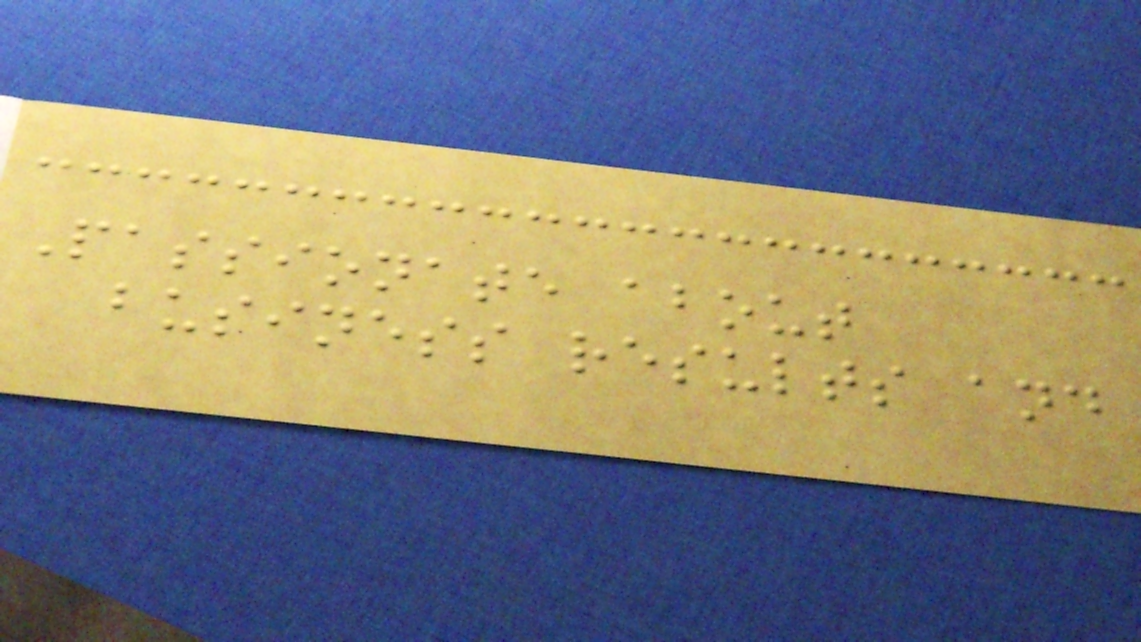Passionate about
business results and
